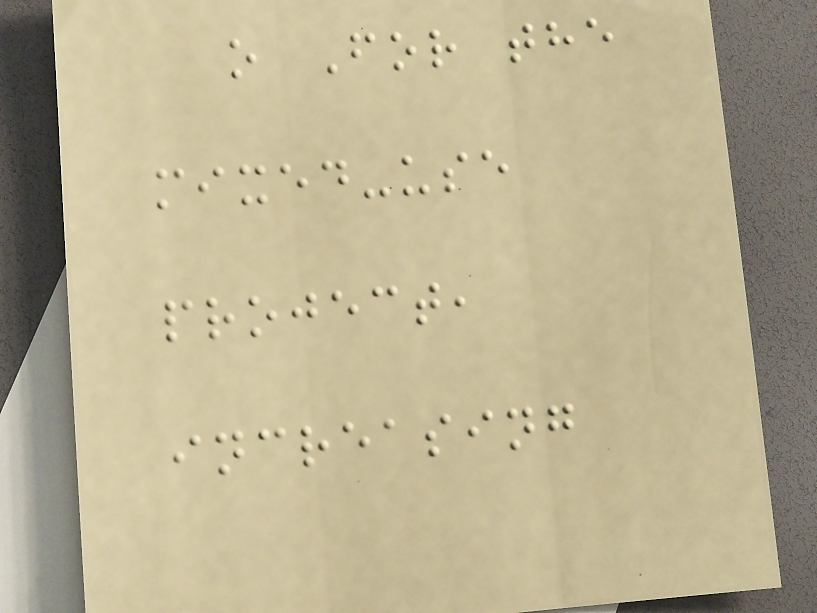o For the
mixed-use
project,
increasing
